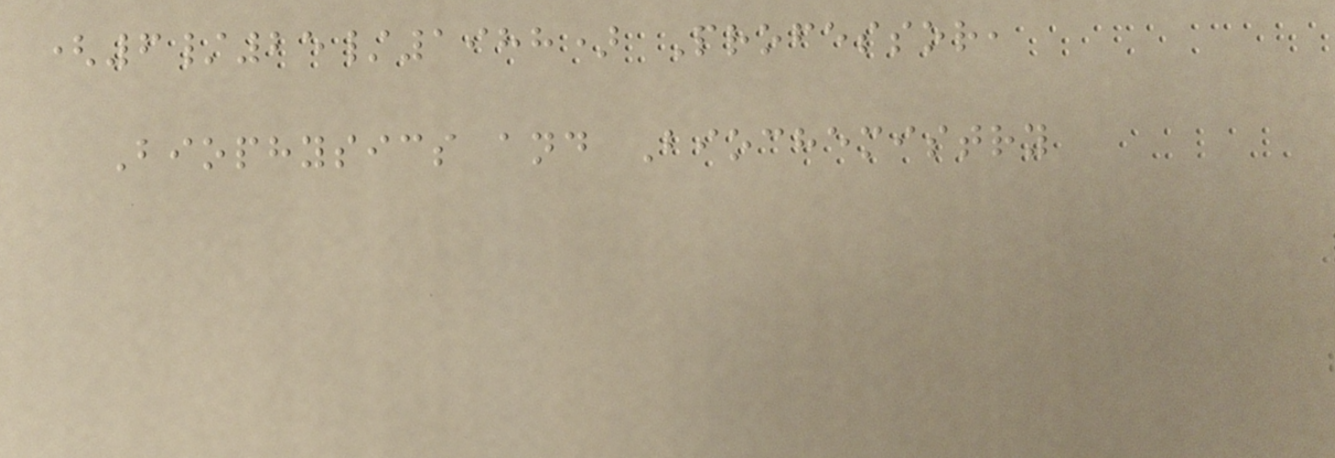(6/25/1988) Professor,
Biophysics and Biochemistry
